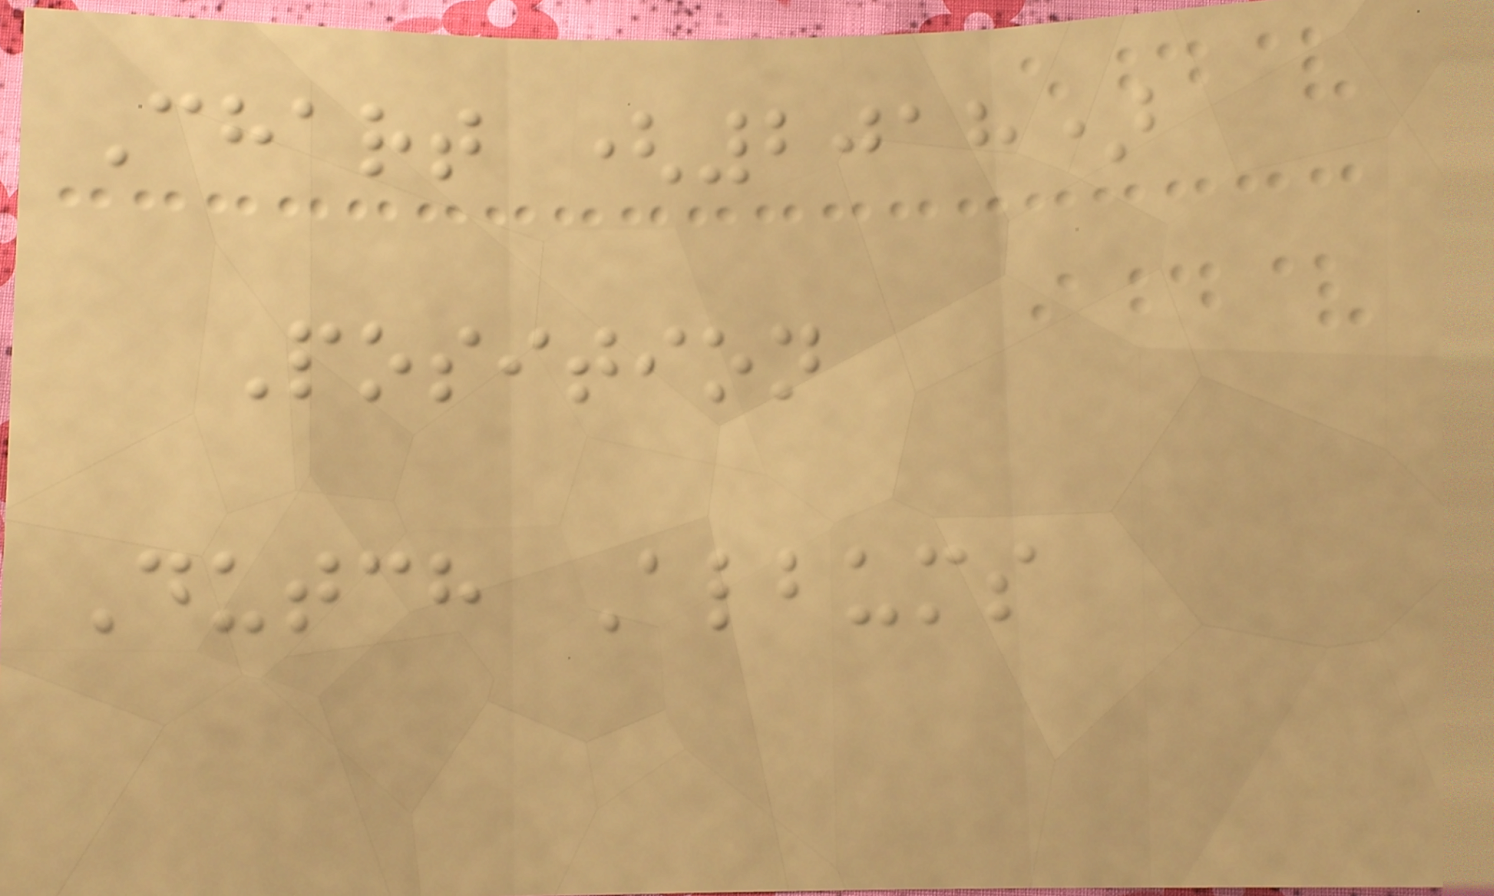Chart (2018)
Position
Dutch Albums
